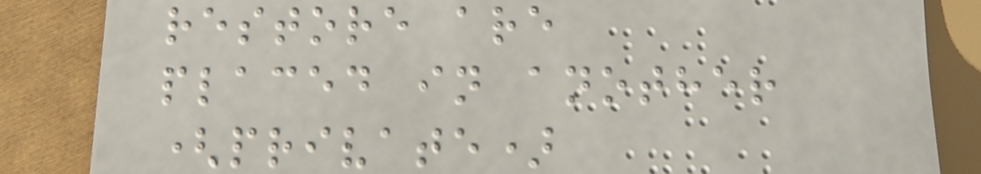restore are
placed in another
(private)
